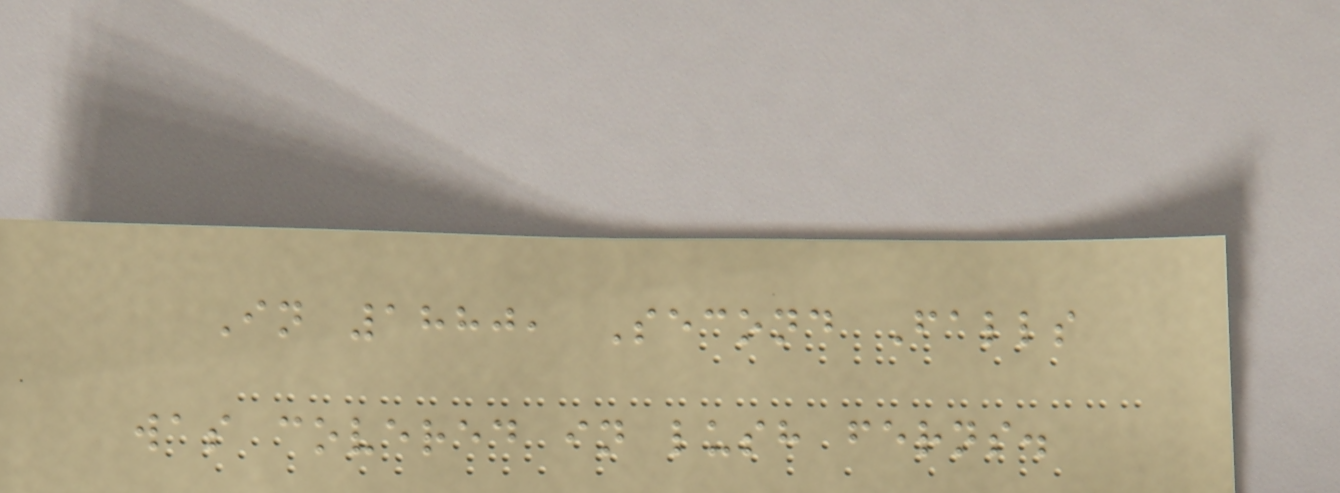In 1880, Second Falls
was covered in lush ferns.
